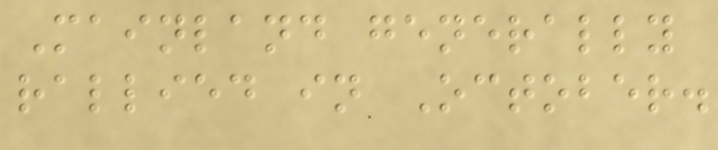Mainland generally
rallied in October.
